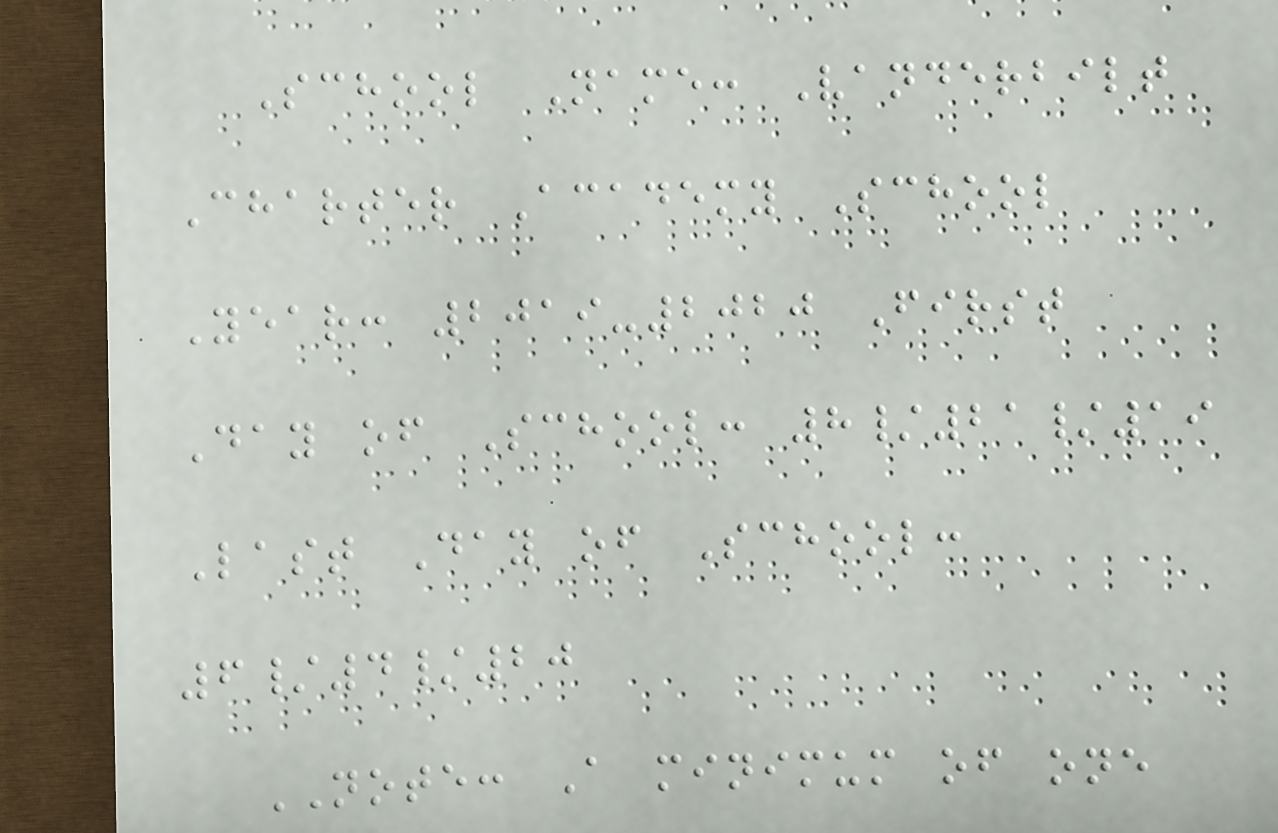School Name: Vanderbilt
Charter Academy School
Year: 2019-2020 First
Day of School: 8/21/19
Last Day of School:
6/4/20
NOTE: A minimum of one
